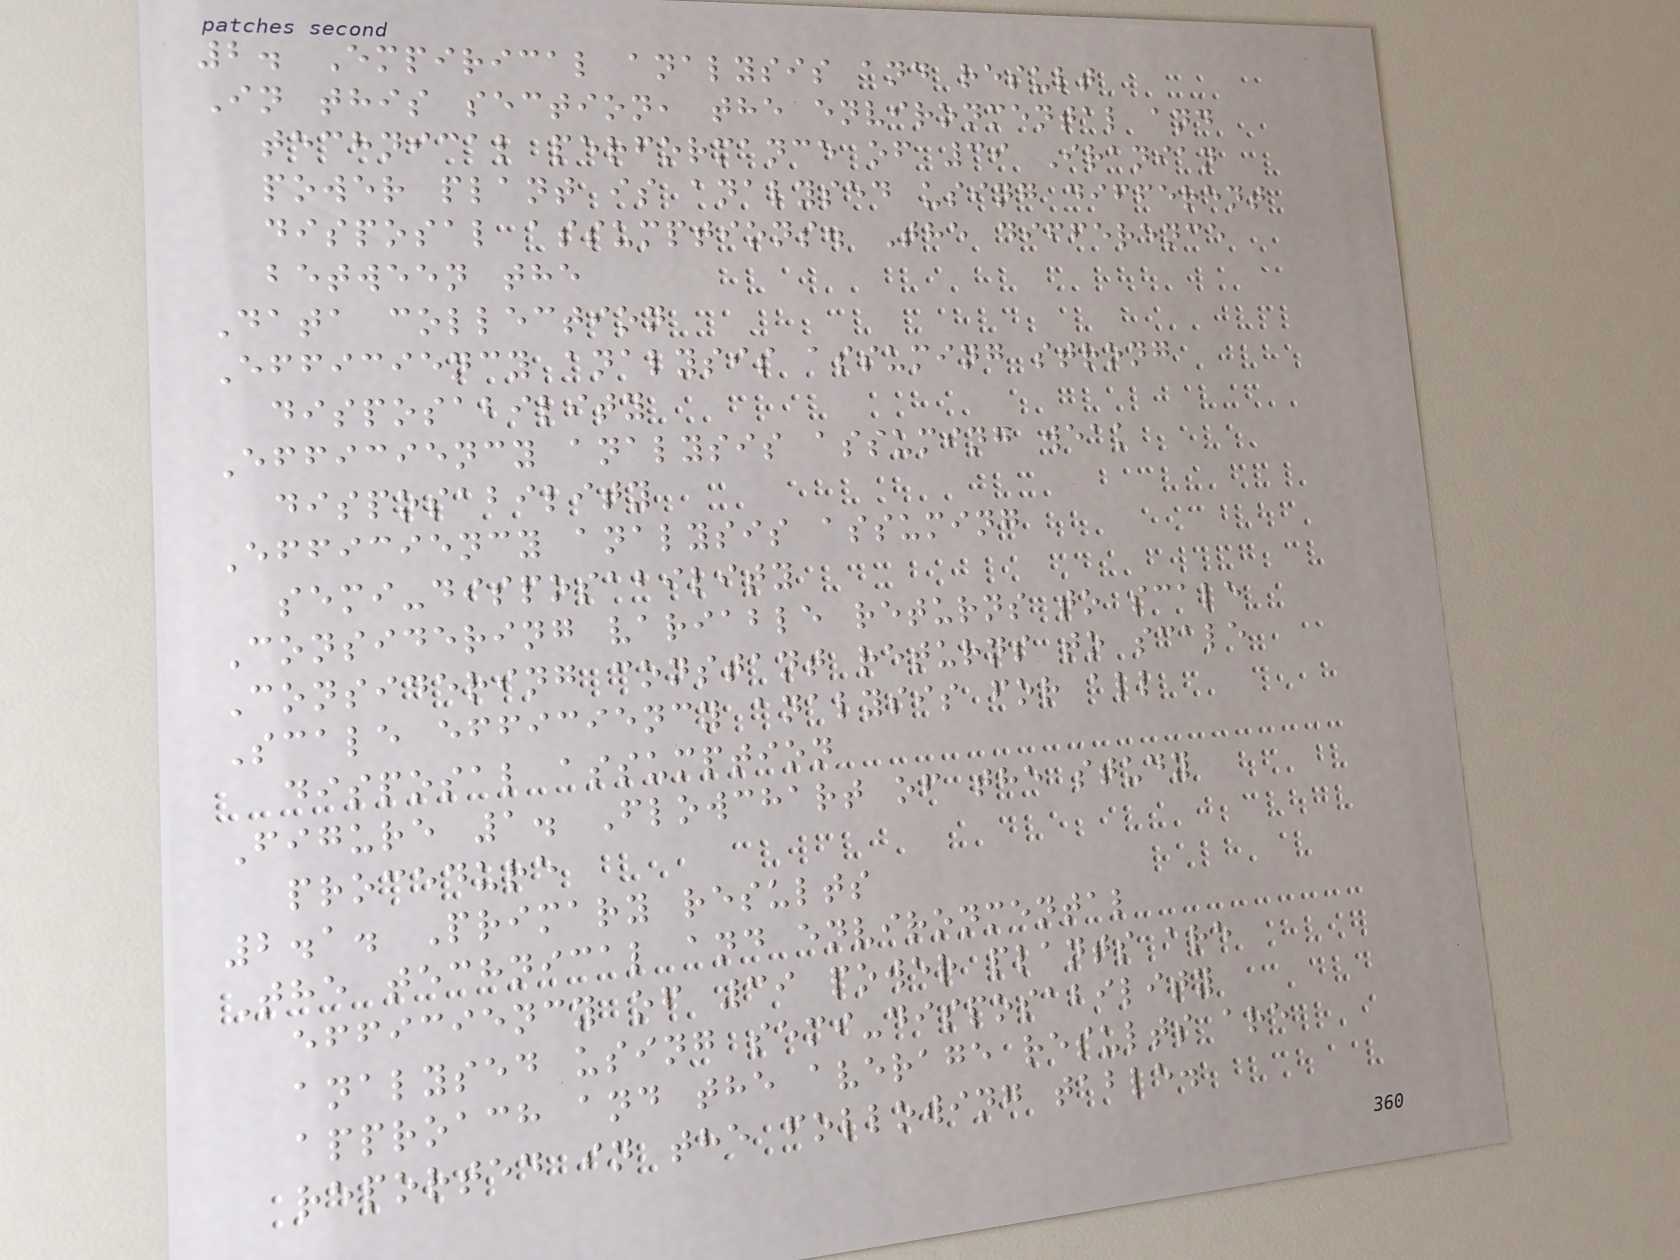2. Empirical analysis and result
In this section, the environmental and
technical performance of 39 Iranian
power plant is analysed using different
disposal assumptions. The difference
between the
Data collection
Efficiency analysis assuming strong
disposability
Efficiency analysis assuming weak
disposability
Efficiency analysis assuming
semi-disposability
Considering variable returns to scale
Considering constant returns to scale
Scale efficiency analysis for all
disposal assumption
Figure 1. Flowchart of the study
procedure
2.1. Primary results
The technical and environmental
efficiency of 39 power plants are
analysed using semi-disposability
approach and the average results are
reported in the following table.
